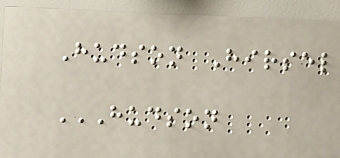Hudson Hirsel
HUDSON
